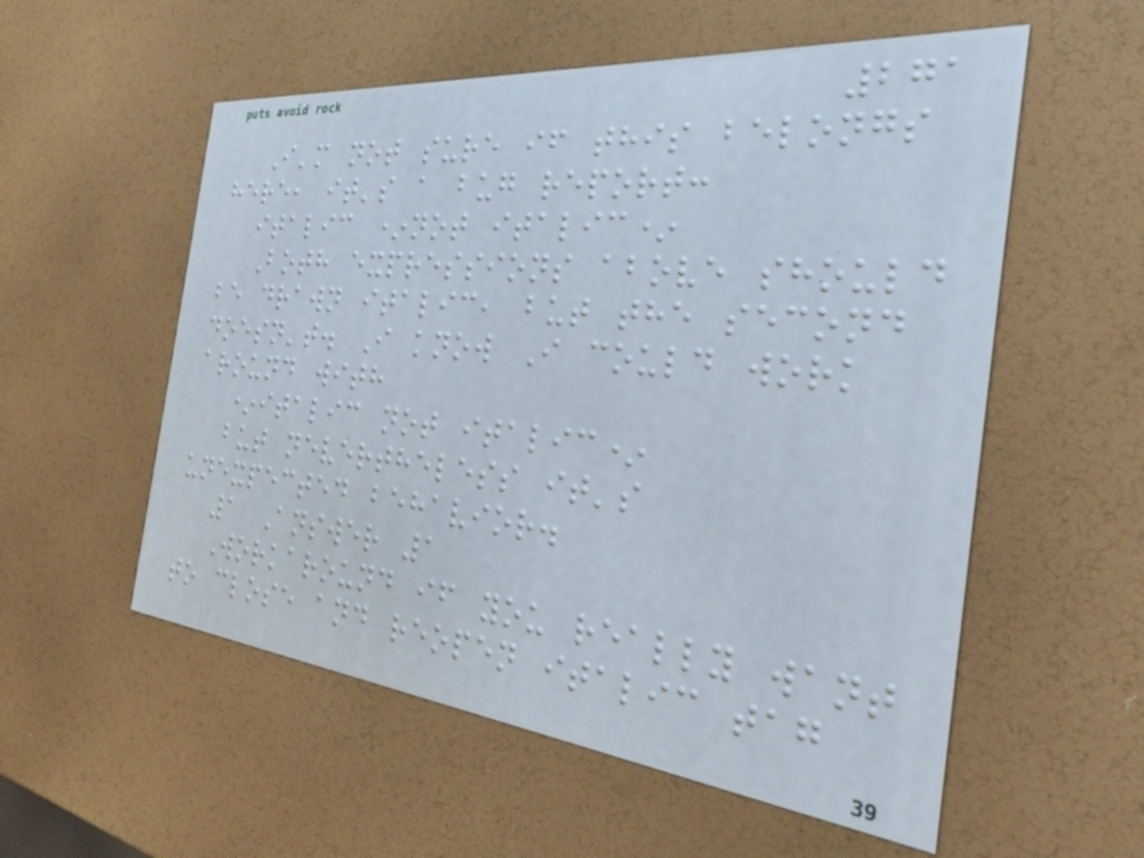271
I'm not sure if this belongs
here, it's a bug report:
italic *not italic*
Both expressions above should
be drawn italic, but the second
doesn't. I know I could work
around with
*italic not italic*
but nevertheless it's
unexpected behavior.
1 Answer 1
Workaround if you really want
to close and reopen italic tag
